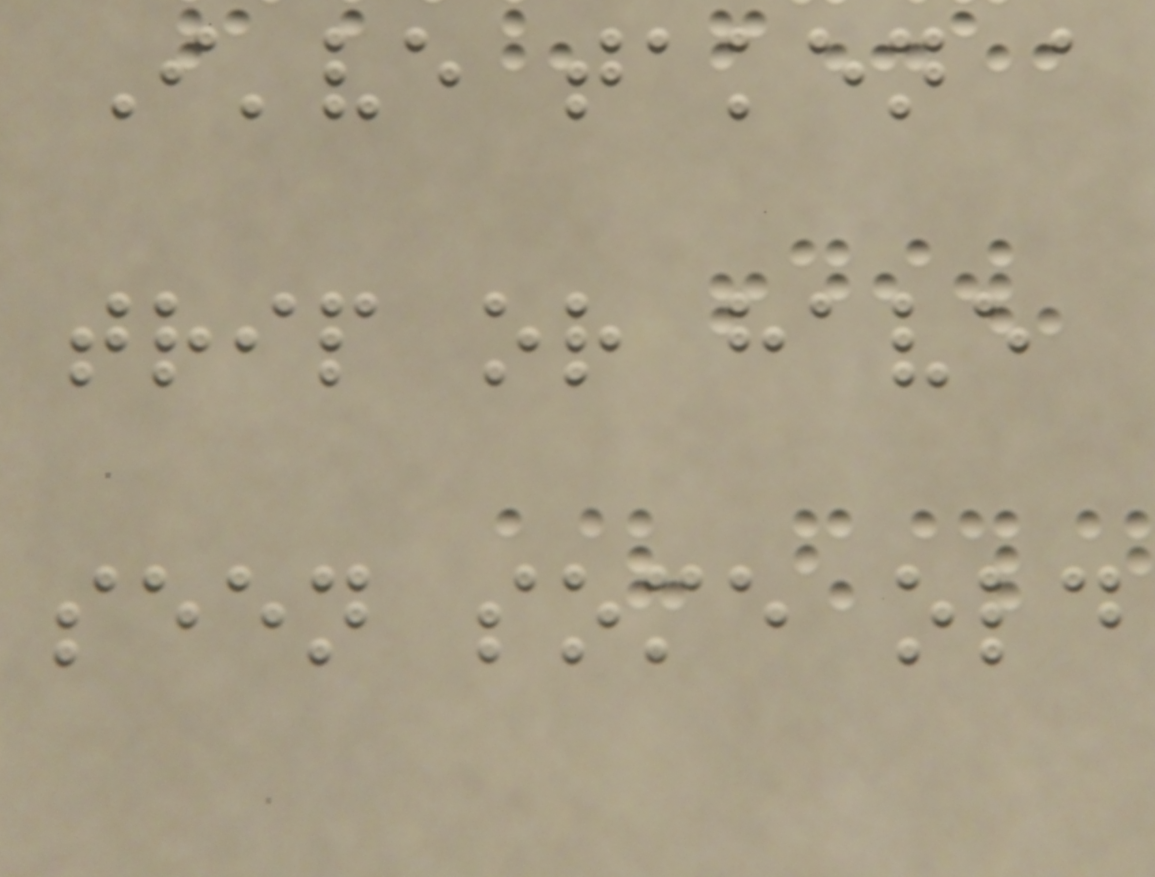I've taken a
trip or have
seen some old
